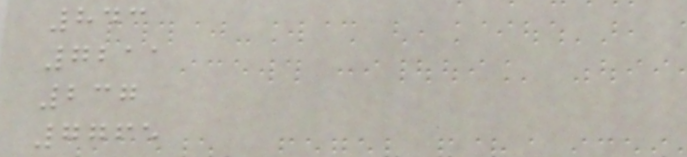843
7211
237
7765
